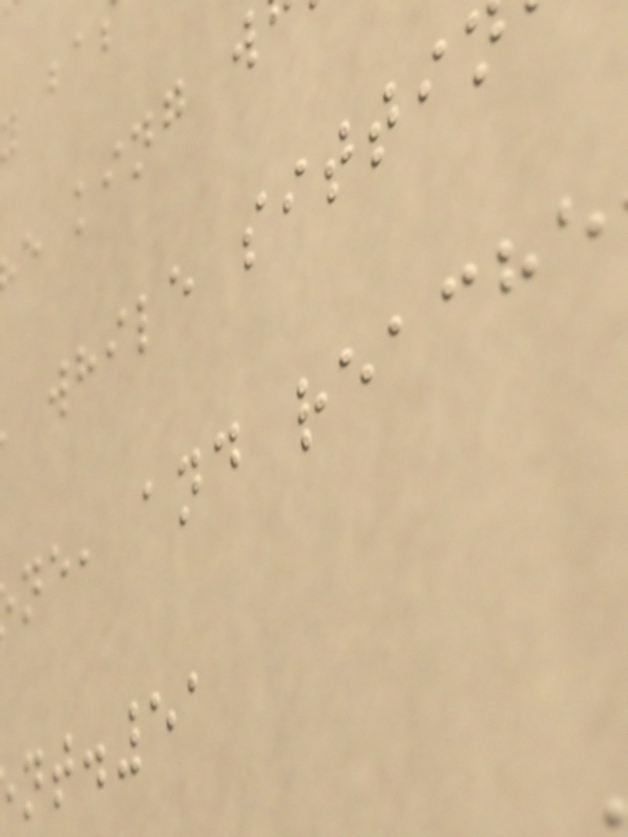e king w
while sitti
ne, and reache
nt.51
